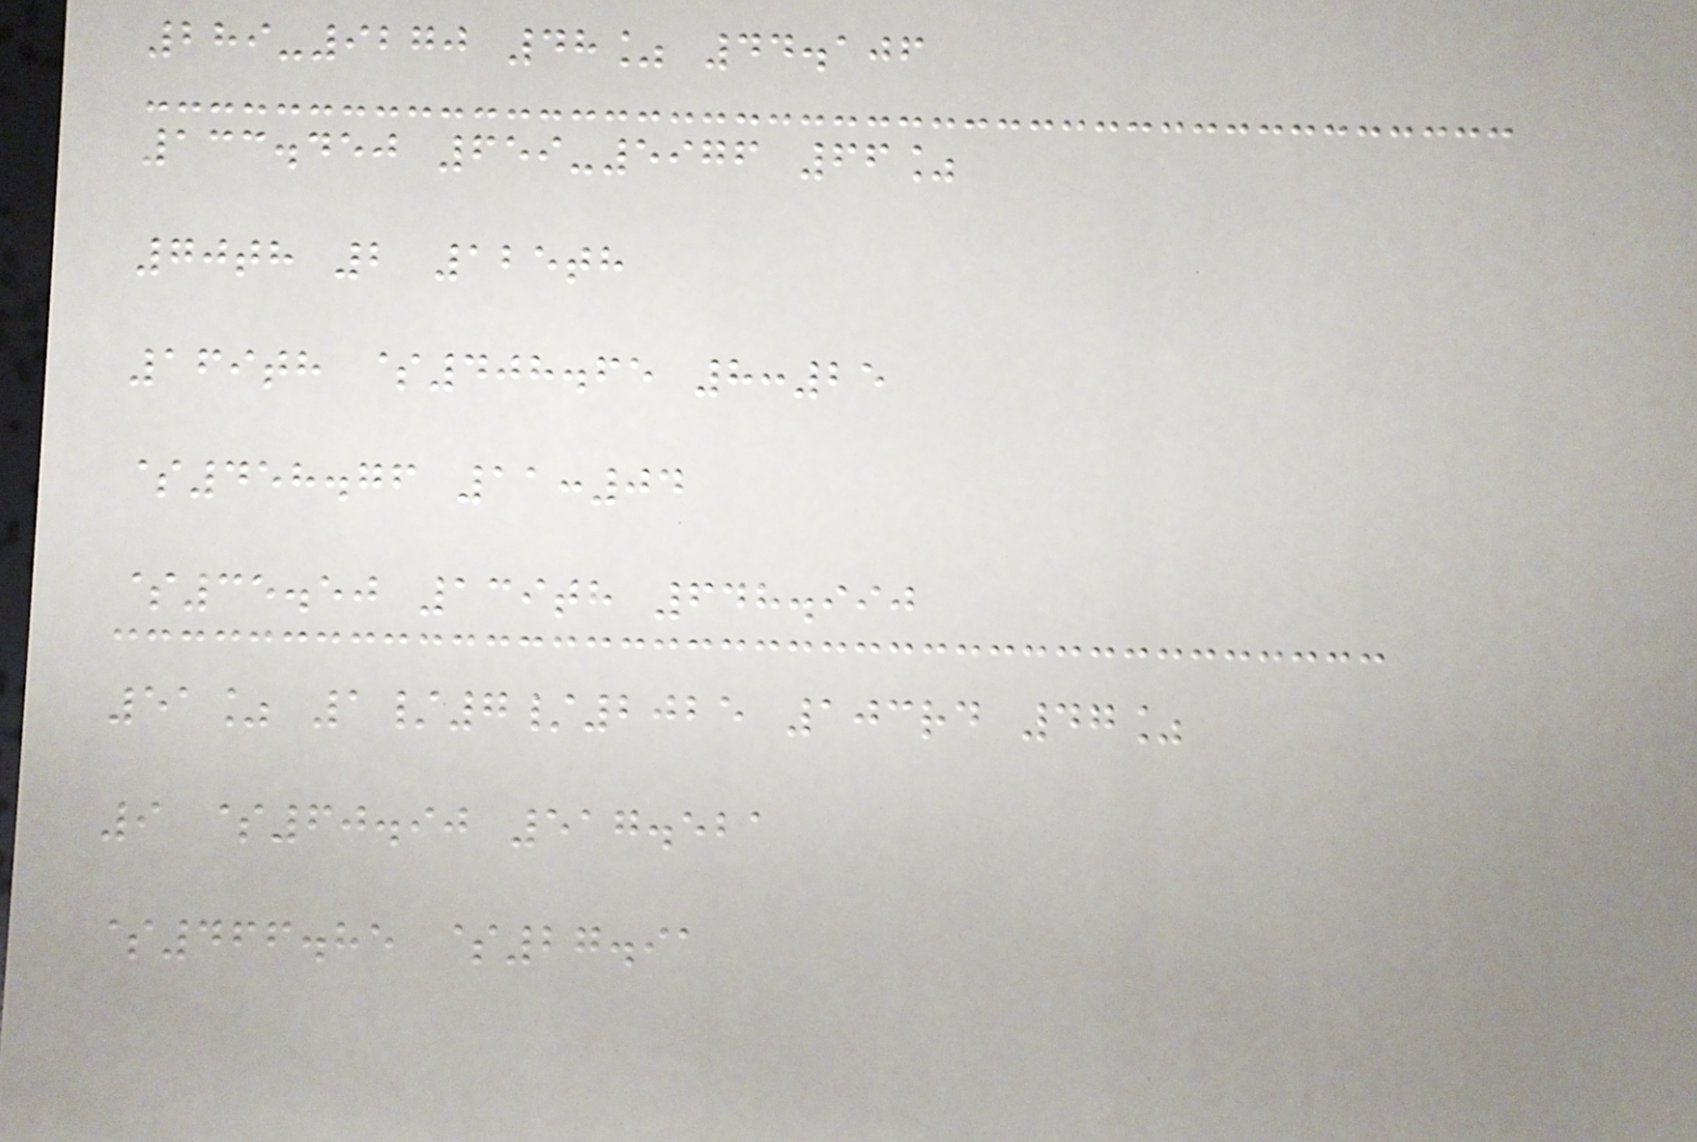289-9270 48% 44.106
133.450 659-5976 66%
70th 2 125th
169th $408.65 8:25
$458.76 11:04
$35.50 139th 648.990
51% 1/7/2025 103rd 47%
9 $60.90 517.521
$466.85 $27.91
